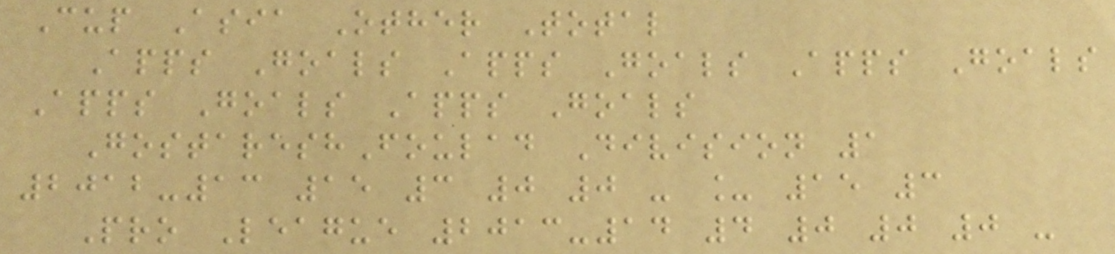Cup Asia Other Total
Apps Goals Apps Goals Apps Goals
Apps Goals Apps Goals
GostareshFoulad Division 1
2012-13 15 3 0 0 - _ 15 3
Pro League 2013-14 4 0 0 0 -
